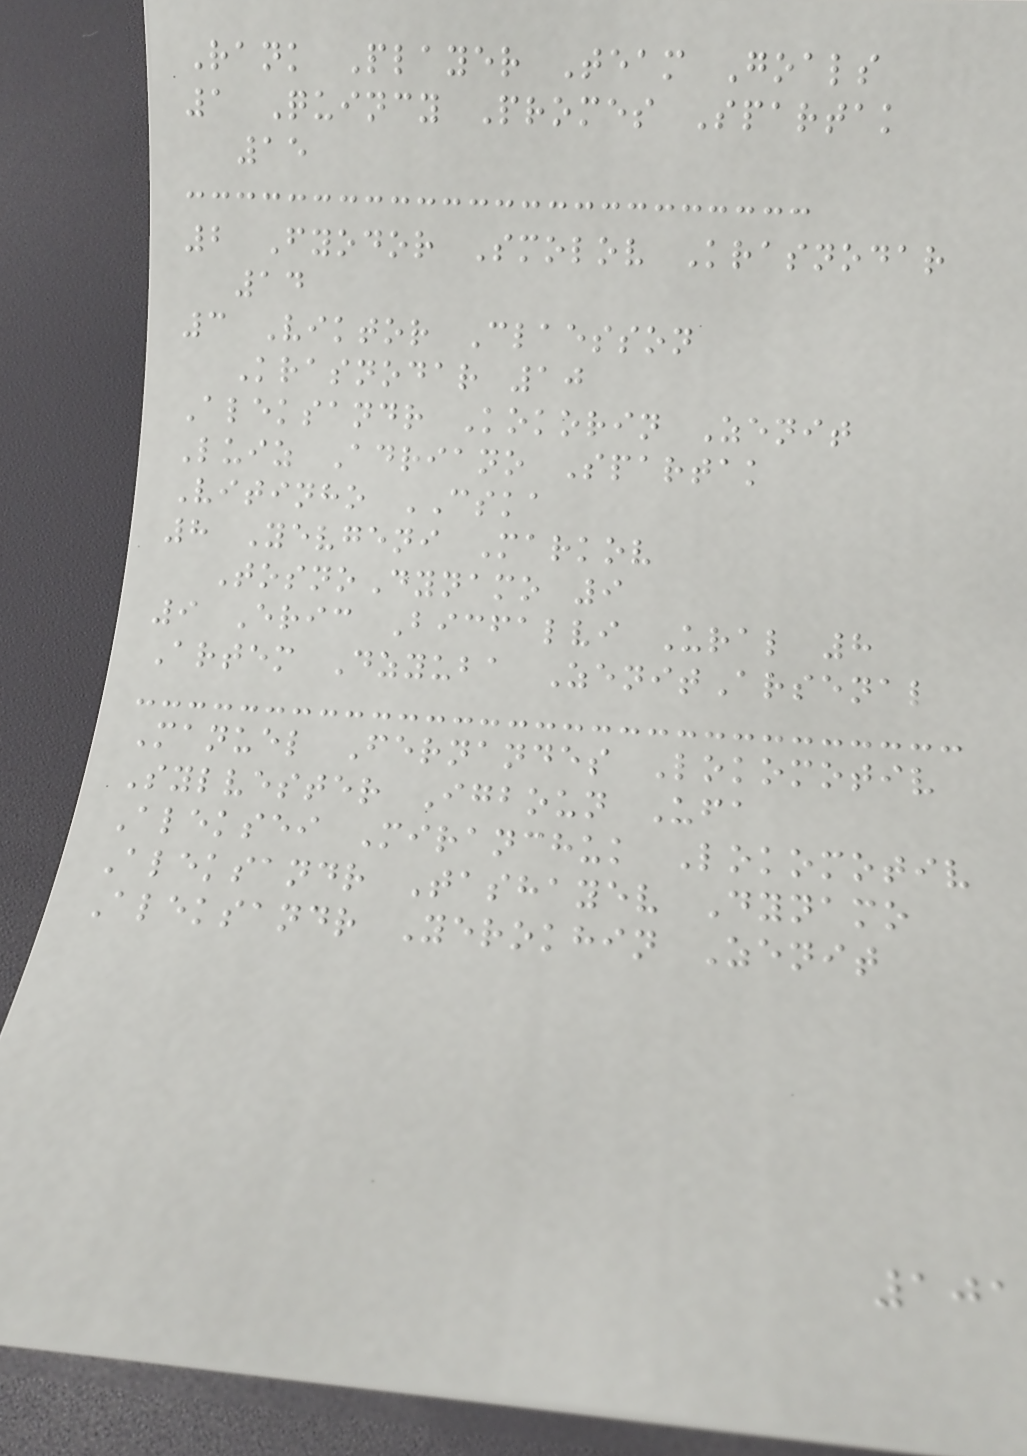Rank Player Team Goals
1 Quincy Promes Spartak
15
2 Fyodor Smolov Krasnodar
14
3 Viktor Claesson
Krasnodar 10
Aleksandr Kokorin Zenit
Luiz Adriano Spartak
Vitinho CSKA
8 Yevgeni Markov
TosnoDynamo 9
9 Eric Bicfalvi Ural 8
Artem Dzyuba ZenitArsenal
Manuel Fernandes Lokomotiv
Sylvester Igboun Ufa
Aleksei Miranchuk Lokomotiv
Aleksandr Tashayev Dynamo
Aleksandr Yerokhin Zenit
101
